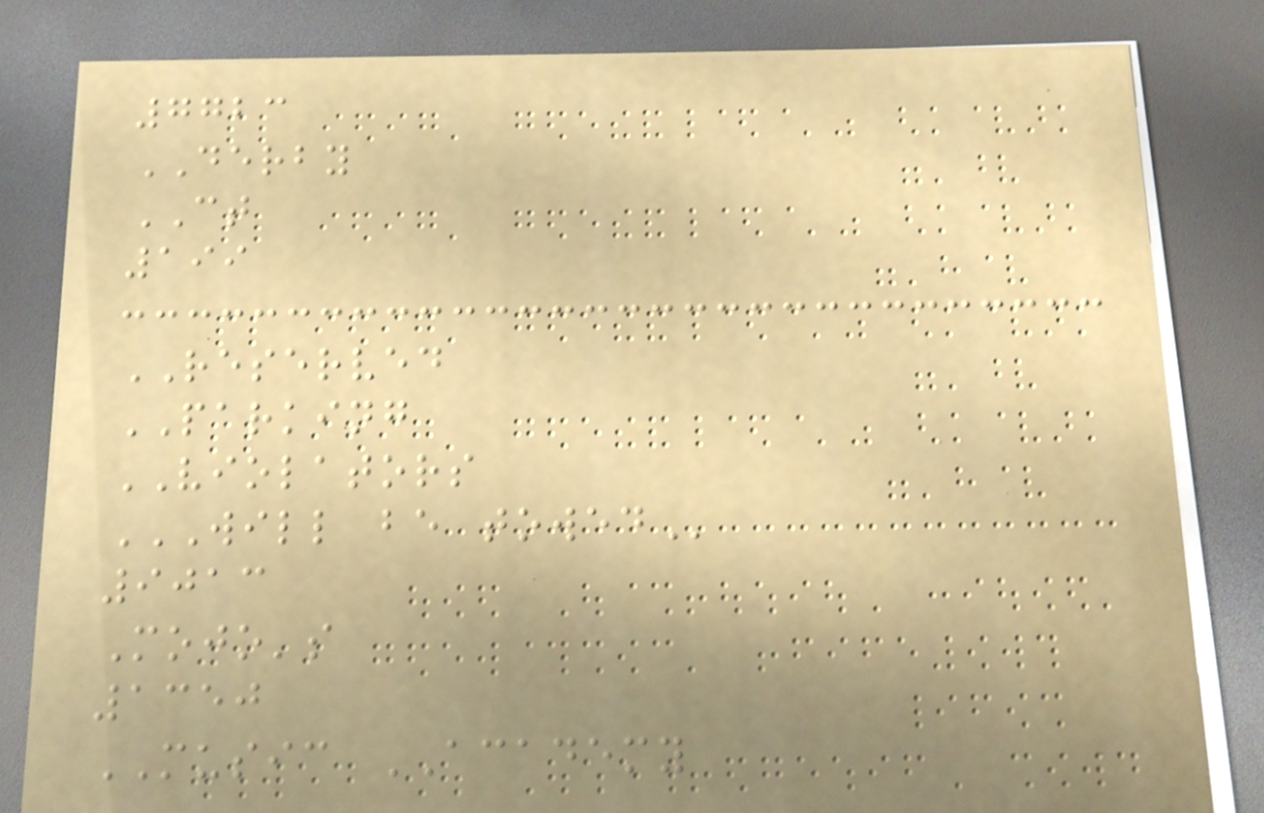7723
DERBY
CT
199
RESERVED
PARKING
VIOLATORS
WILL BE TOWED
9013
Mojo's
1350
MUSIC ACADEMY
